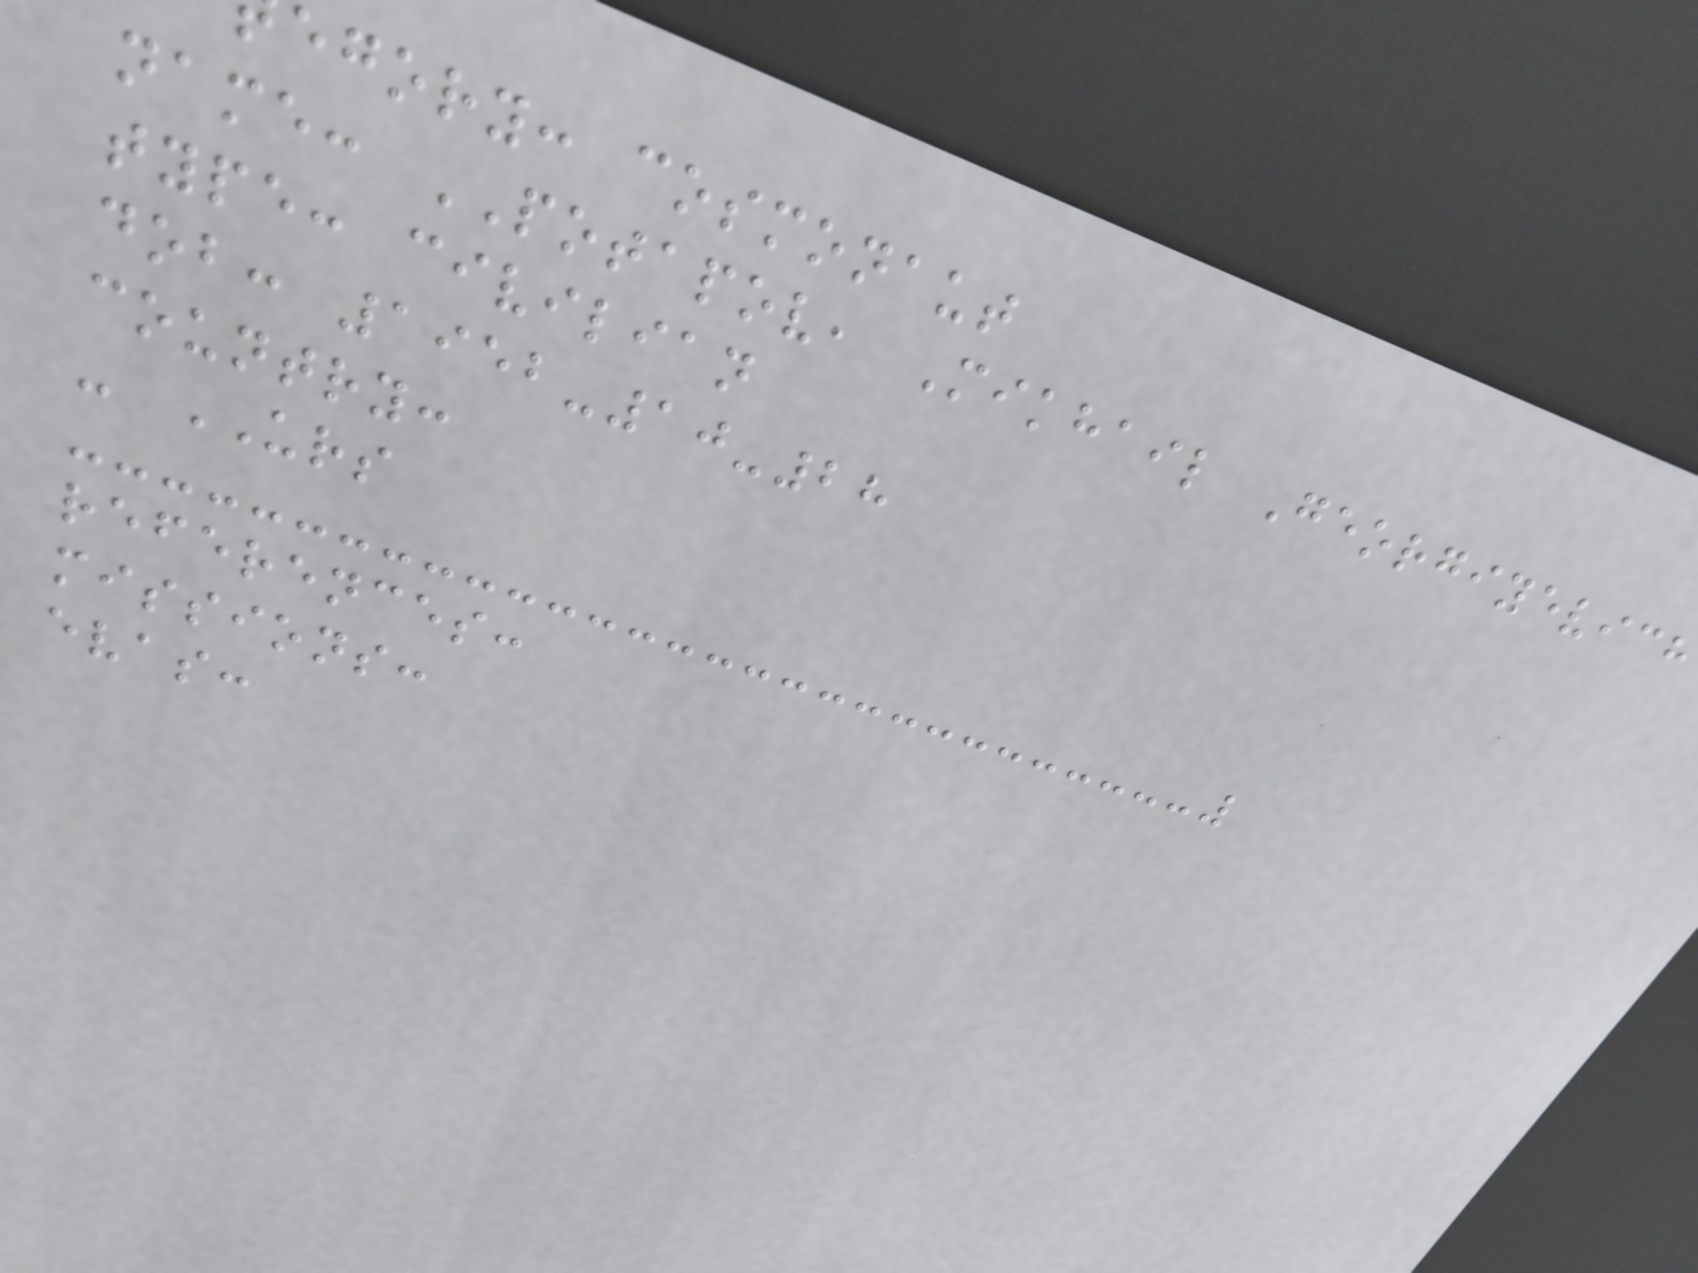egory: cosmonaut
name: POTAPOV, Mikhail Georgiyevich
type: civilian
dob: 1952-10-28
country:
- URS
references:
missions:
evas:
